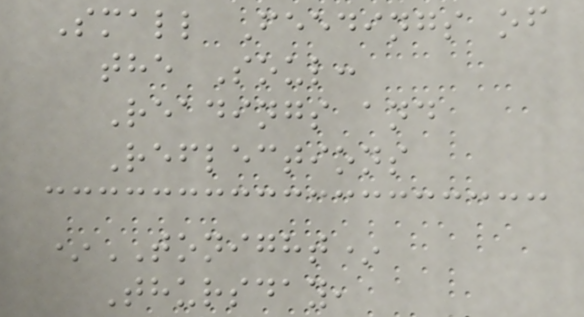Small Feedings of
the Soul:
Readings and
Reflections
*TONIGHT*
Thursday,
